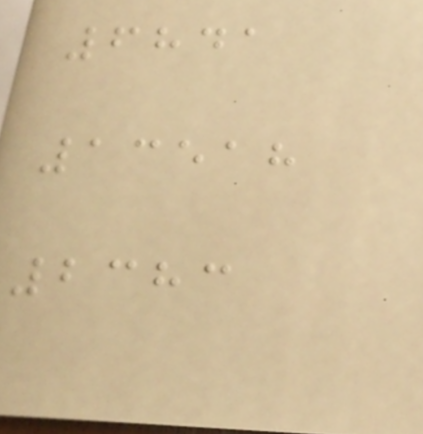6841
13518
2383
